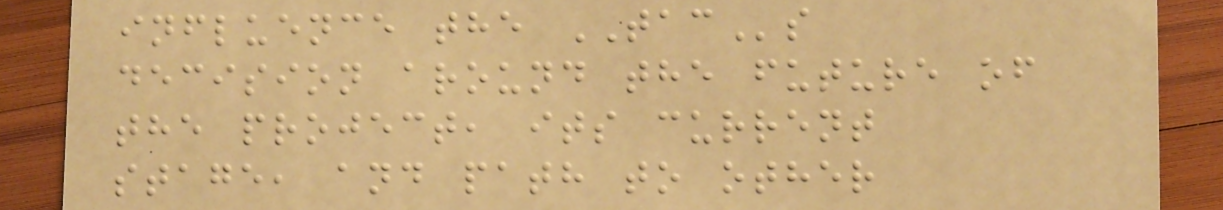influence the TACs
decision around the future of
the project, its current
stage, and path to other
